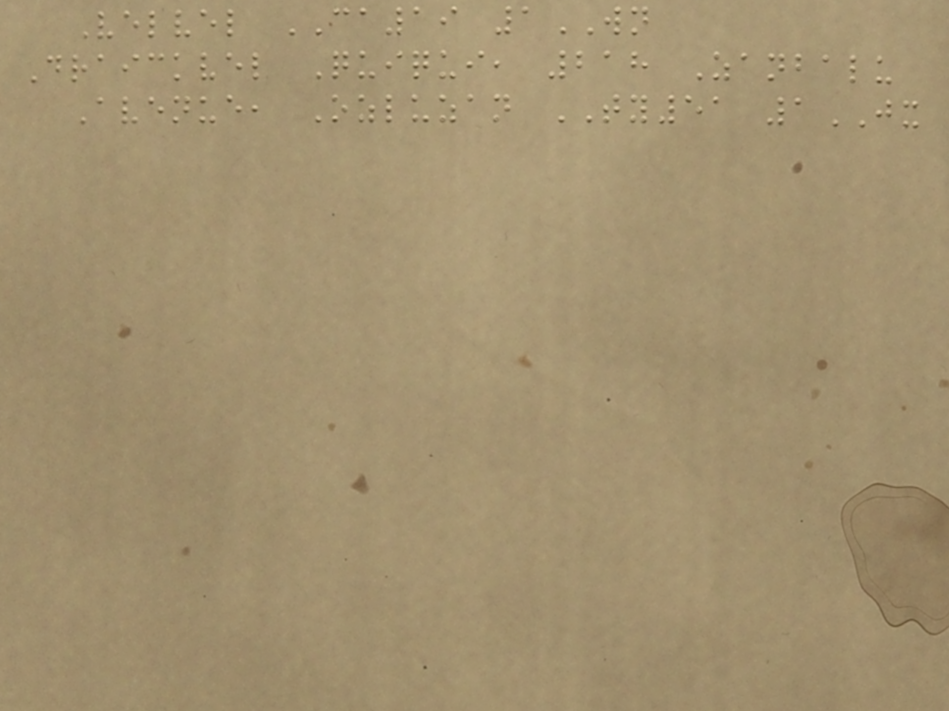Velvel CA19 1WN
Draickvel Quiqui, 218 Zanbalu
Avenue, Ozluzan TY51 1JX
